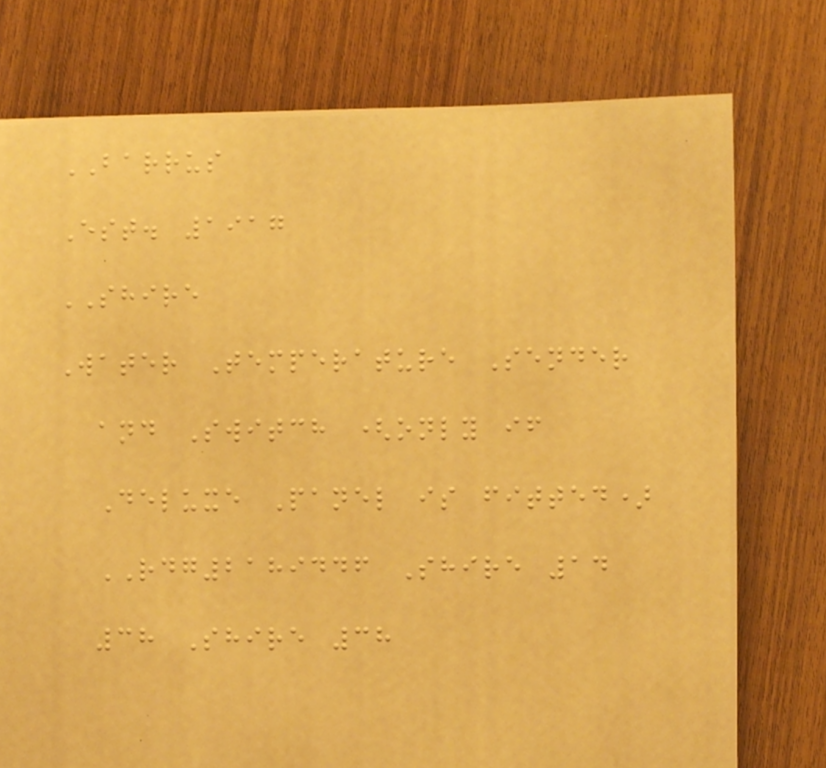BARRUS
Est. 1917
SHIRE
Water Temperature Sender
and Switch (only if
Deluxe Panel is fitted)
RDG2189446 Shire 14
38 Shire 38
